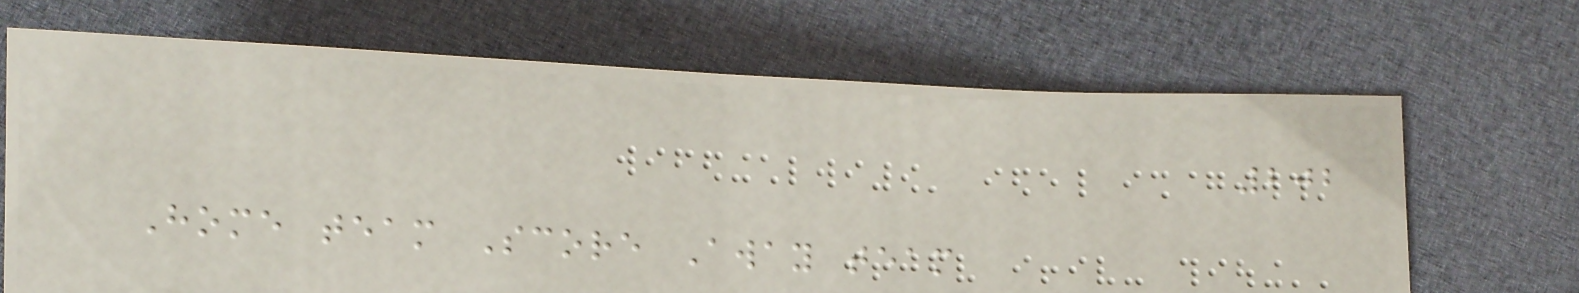202
Home team Score Away team
